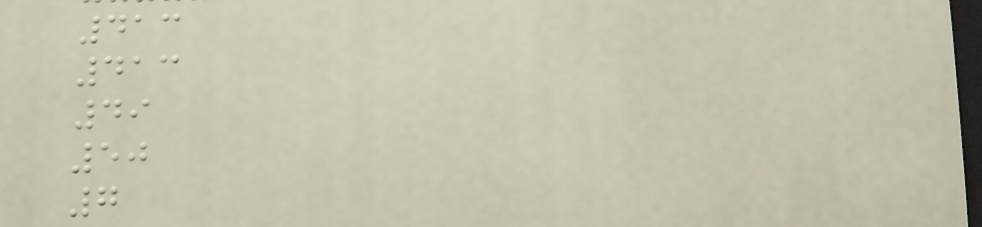413
413
49
50
7
